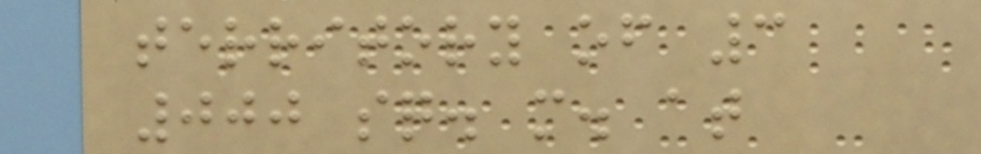territory of 3
000 sq. m. at
